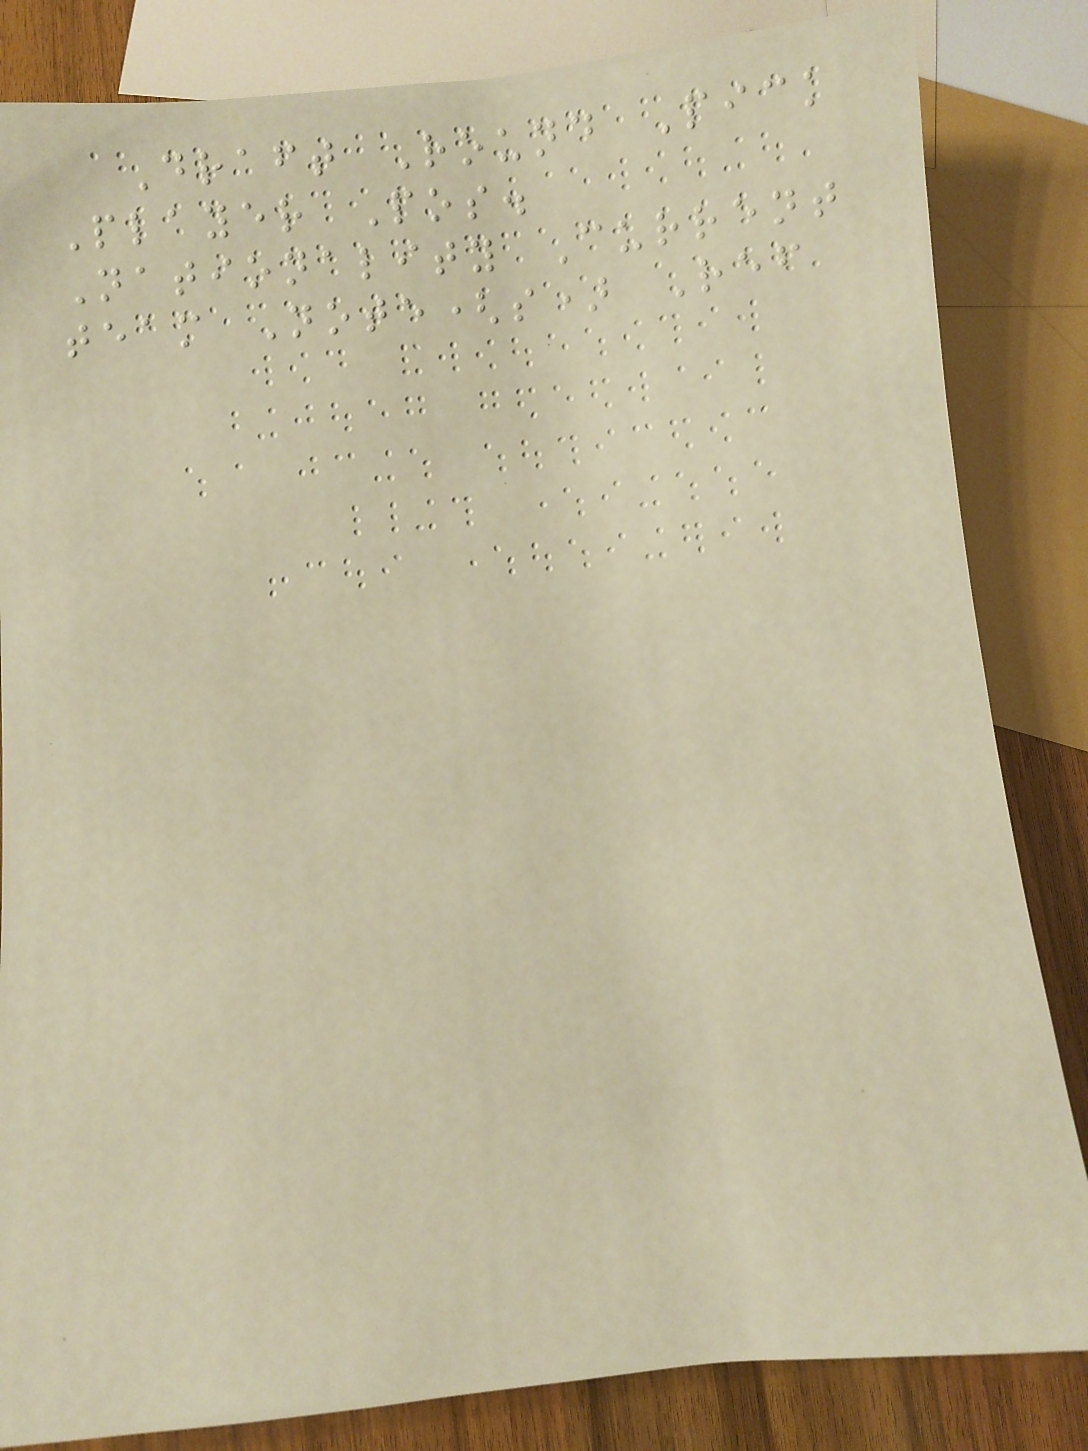Draft Round Pick
Player Pos.
Nationality Current
team Note(s) Ref
